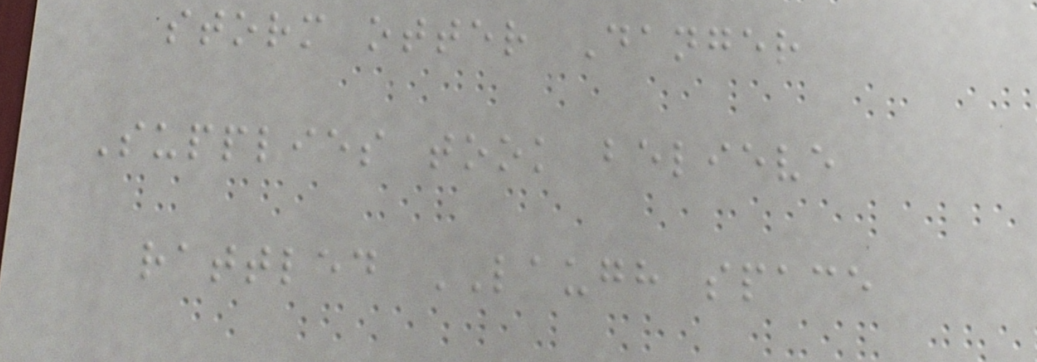storm otter Danger
Supplies took believe
rattled LAUGH space
